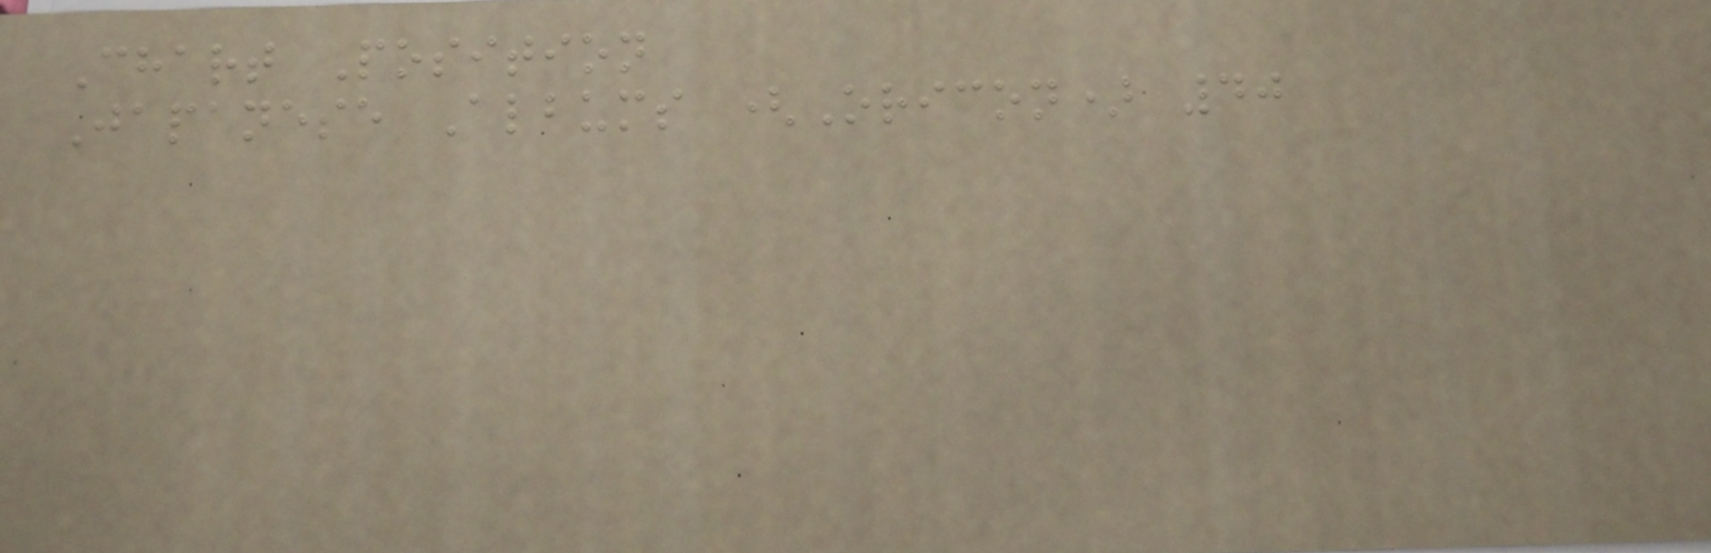Chart Position
Japanese Albums (Oricon) 40
